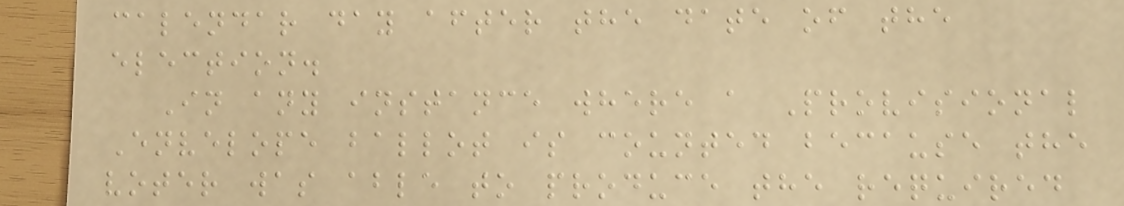calendar day after the date of the
election.
In any instance where a Provisional
Envelope ballot is counted because the
voter was able to produce the required
